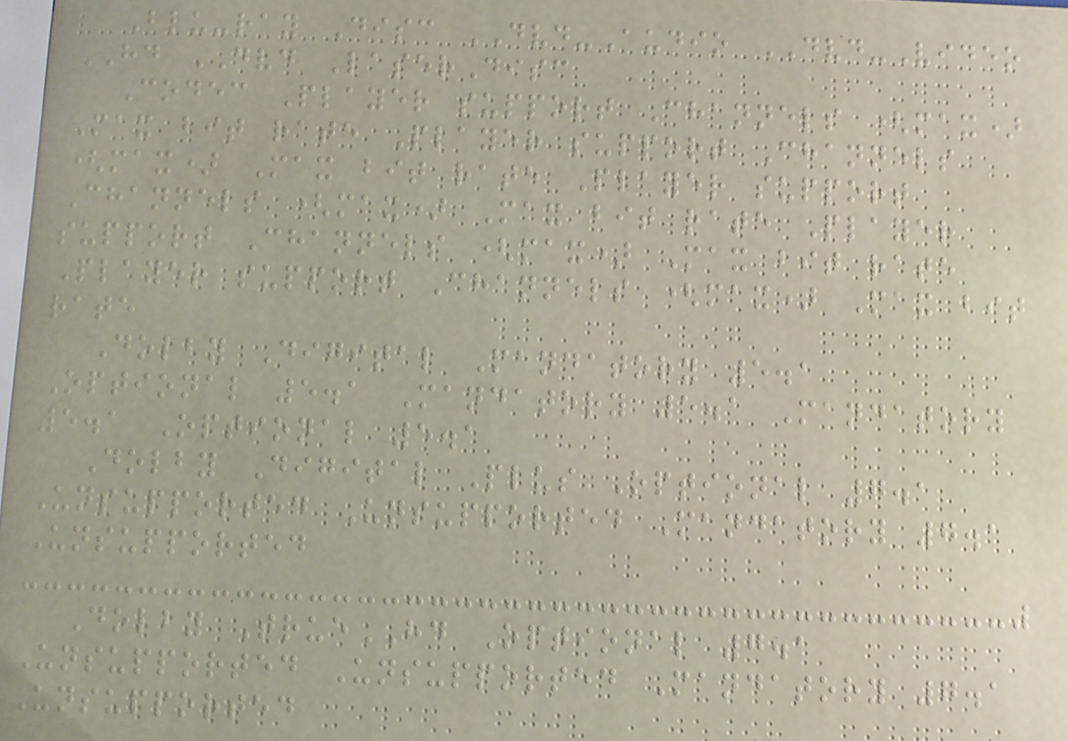Blu-ray Disc DVD-Audio DVD-Video
HD DVD LaserDisc
Codec Player support Channels (max)
Max bit rate Player support Channels
(max) Max bit rate Player support
Channels (max) Max bit rate Player
support Channels (max) Max bit rate
Player support Channels (max) Max bit
rate
Dolby Digital Mandatory 5.1
Optional 5.1 Mandatory 5.1 Mandatory
5.1 Optional 5.1
Dolby Digital Plus Optional 7.1
Unsupported Unsupported Mandatory 7.1
Unsupported
Dolby TrueHD Optional 7.1
Unsupported Unsupported Mandatory 7.1
Unsupported
